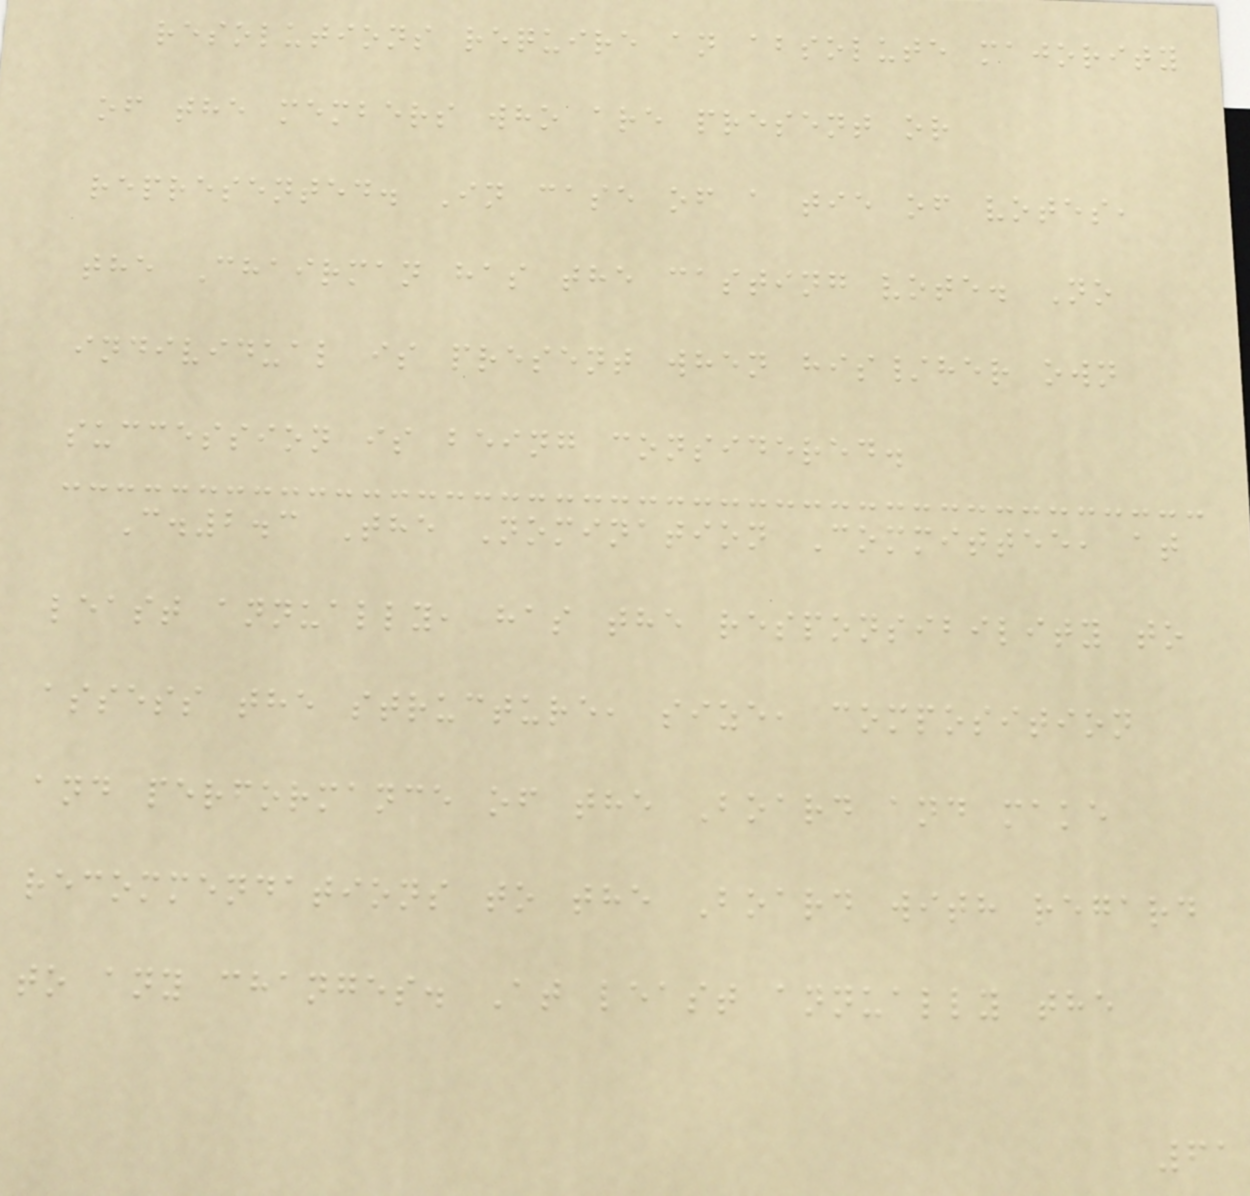resolutions require an absolute majority
of the members who are present or
represented. In case of a tie of votes,
the Chairman has the casting vote. No
individual is present when his/her own
succession is being considered.
C.2.3 The Nomination Committee, at
least annually, has the responsibility to
assess the structure, size, composition
and performance of the Board and make
recommendations to the Board with regard
to any changes. At least annually the
61
